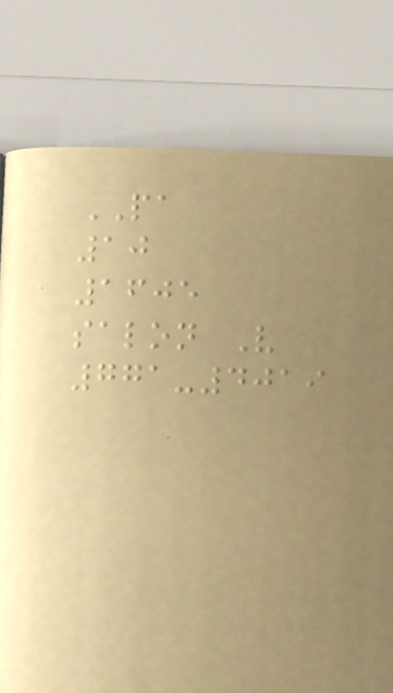PA
10
1605
salon V
771-4019
